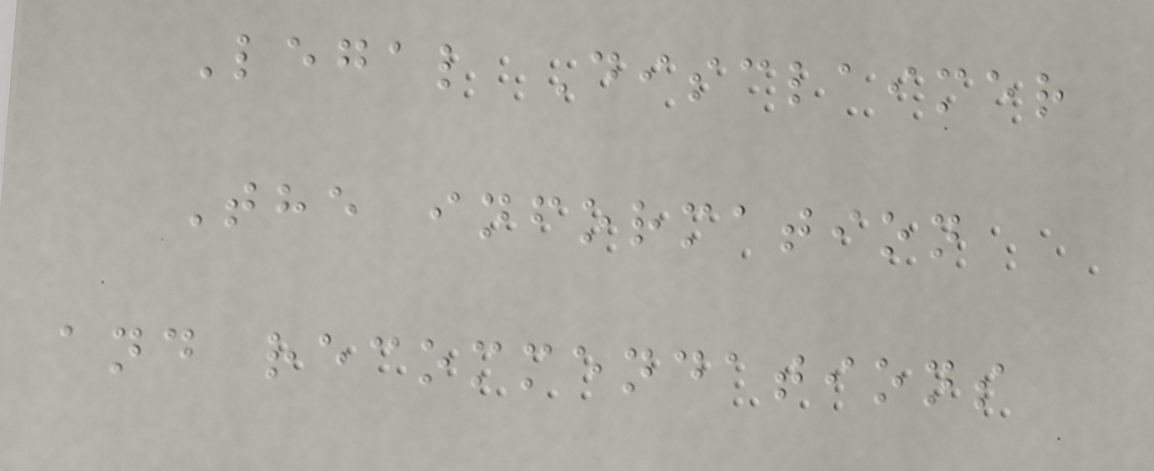Legal Disclaimer
The information
and recommendations
